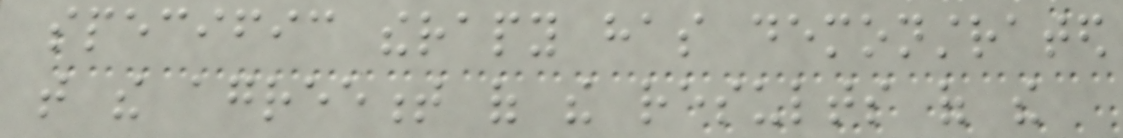specific therapy has demonstrated
that the agreement of the results of the
